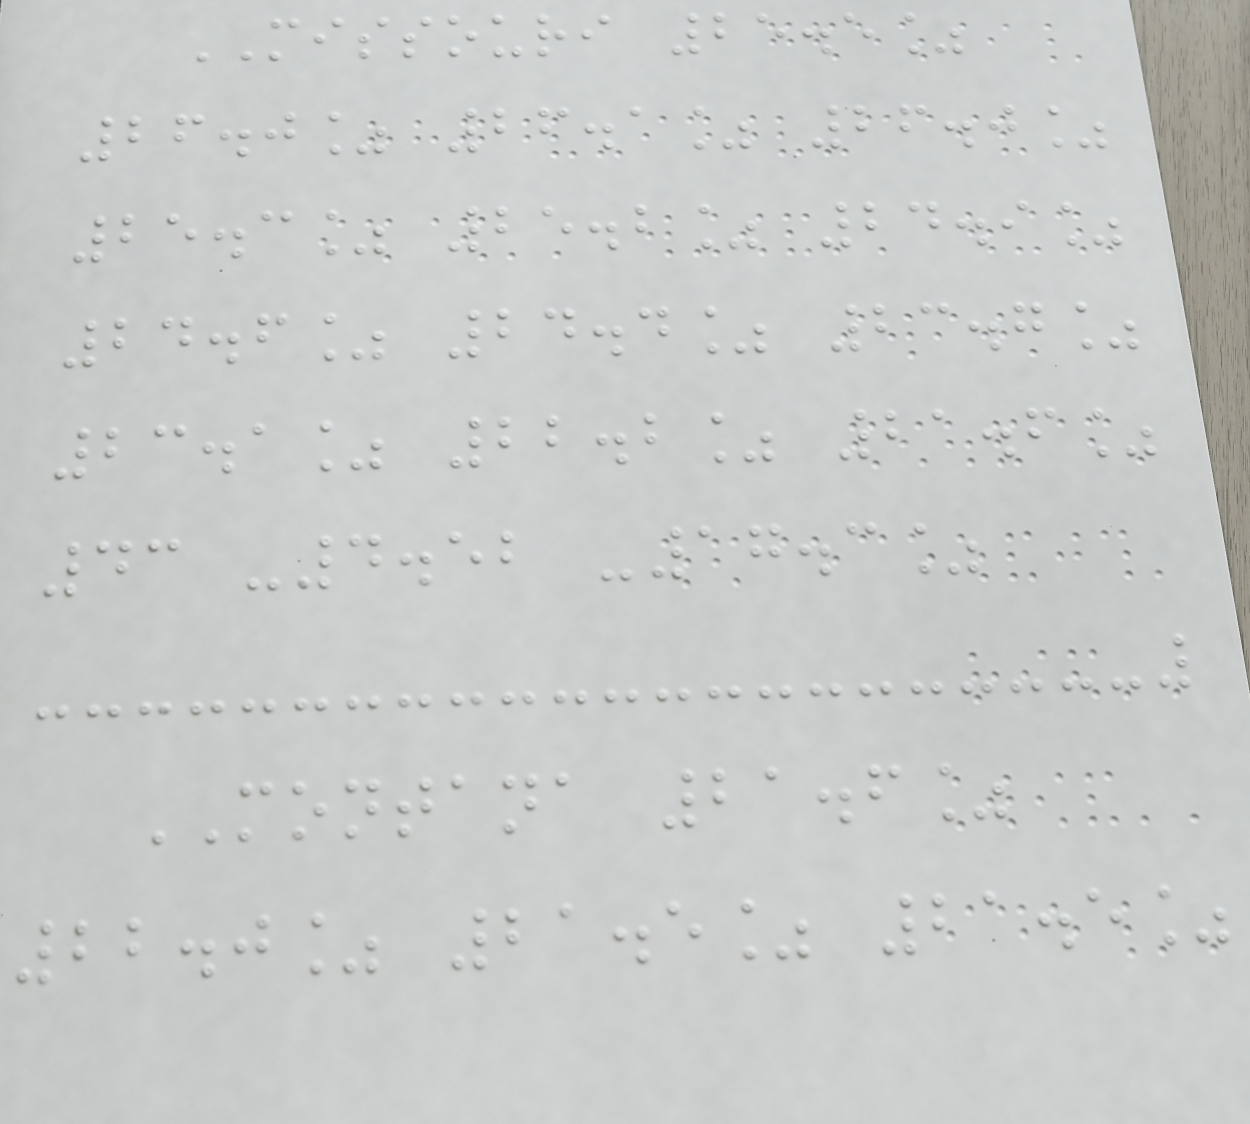MISSOURI 25.5%
26.0% 26.1% 26.0%
25.3% 25.2% 24.9%
24.6% 24.4% 23.7%
23.1% 22.2% 21.6%
43 -4.52 -17.3%
MONTANA 21.6%
22.0% 21.5% 21.5%
